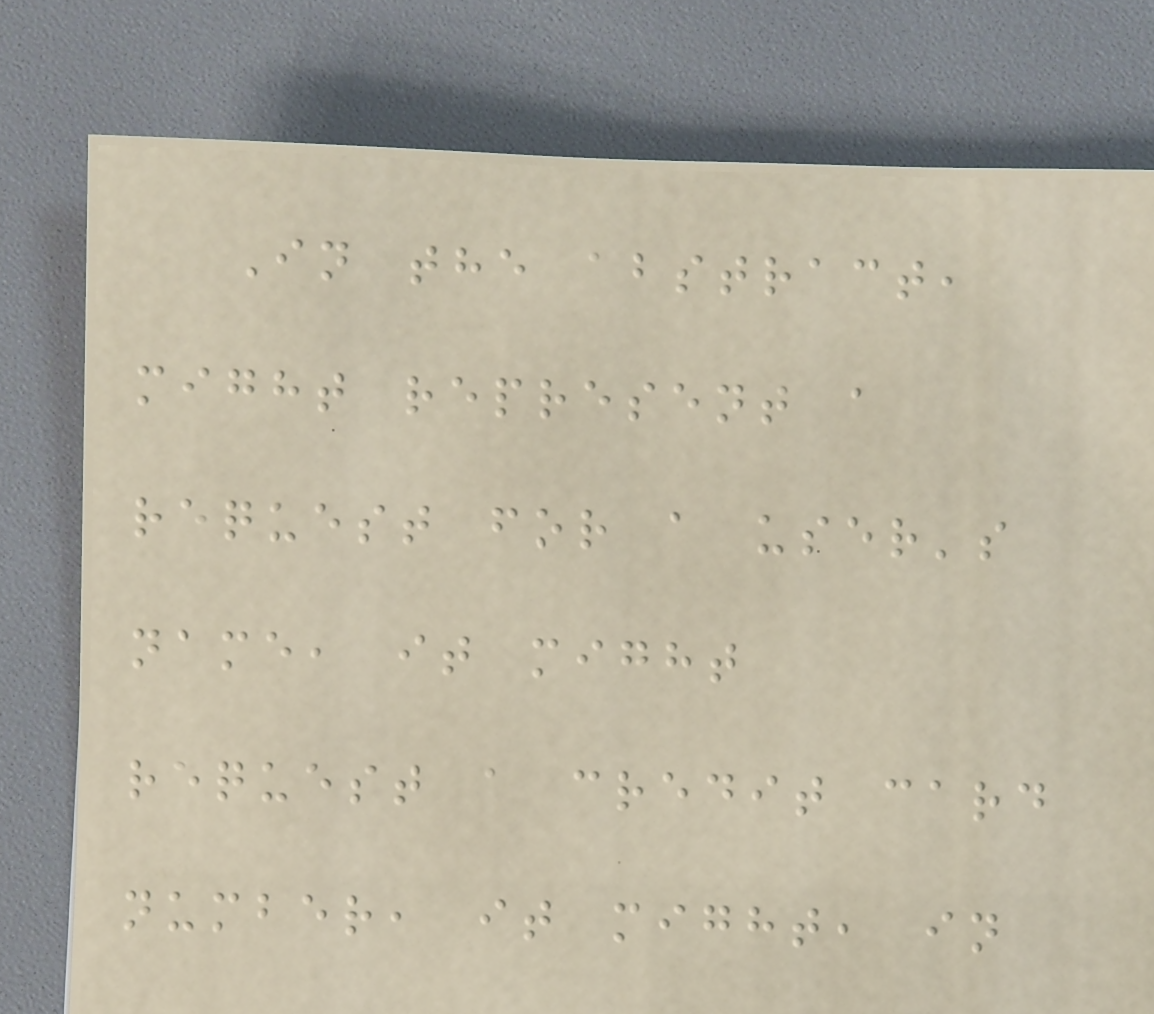In the abstract,
might represent a
request for a user's
name, it might
request a credit card
number, it might, in
